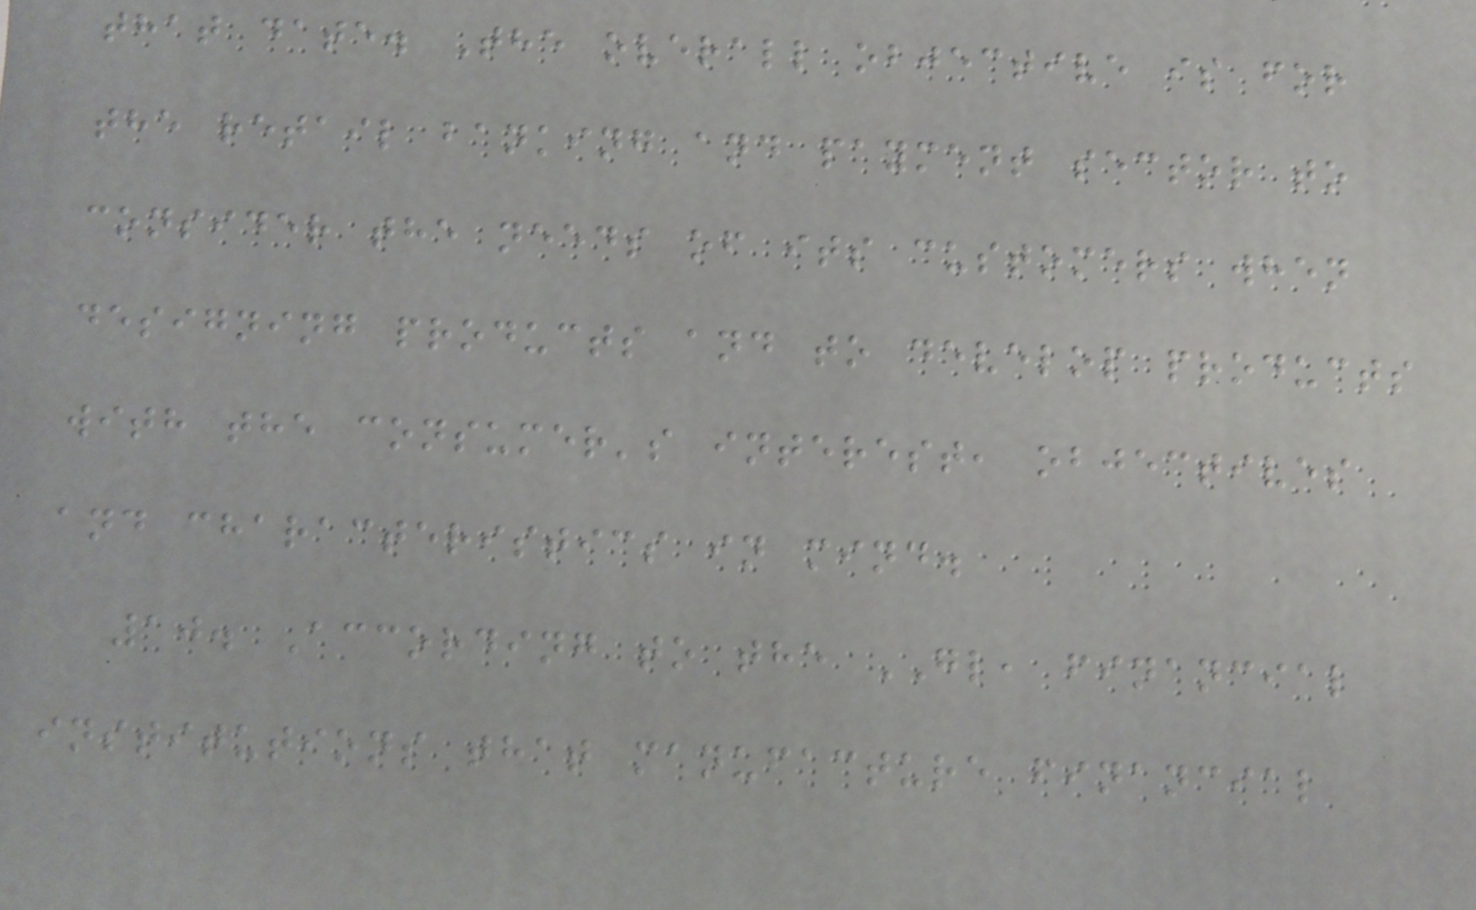that date. The overall objective is for
the retail banking and payment sector to
consider the needs of its customers when
designing products and to develop products
with the consumer's interest, objectives
and characteristics in mind.
10. According to the GL, financial
institutions that manufacture financial
